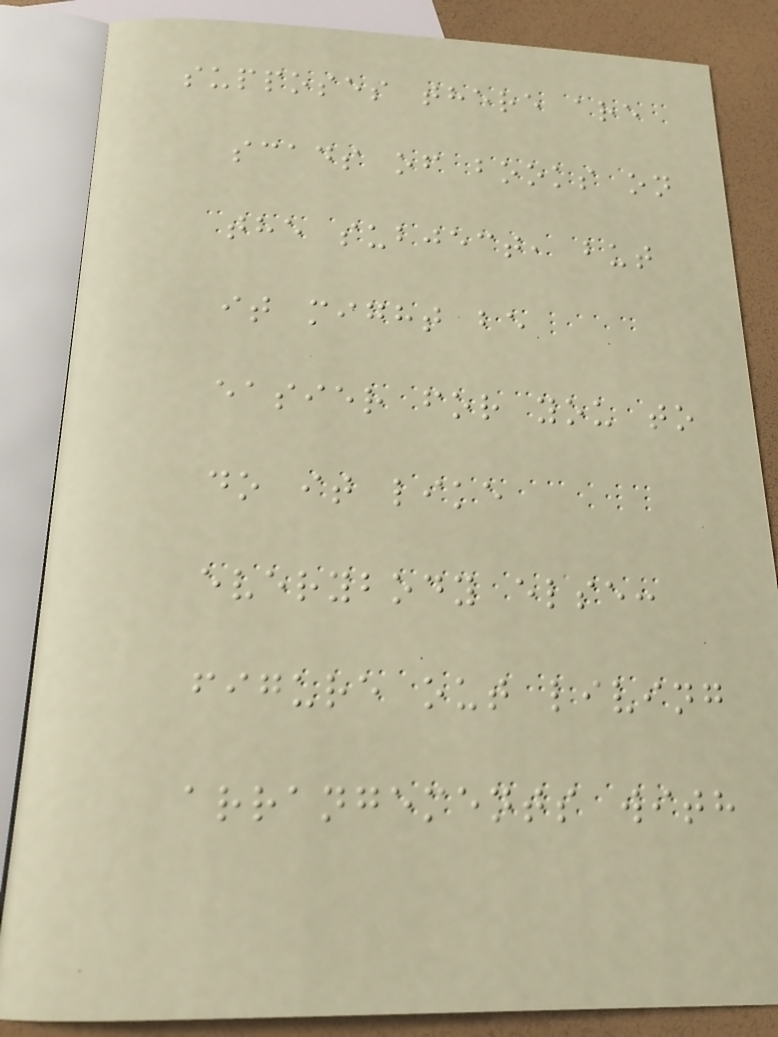supposes there are
scads of books on
the subject, but
it might be
easier for you to
do it like
everybody else:
figure out living
arrangements with
